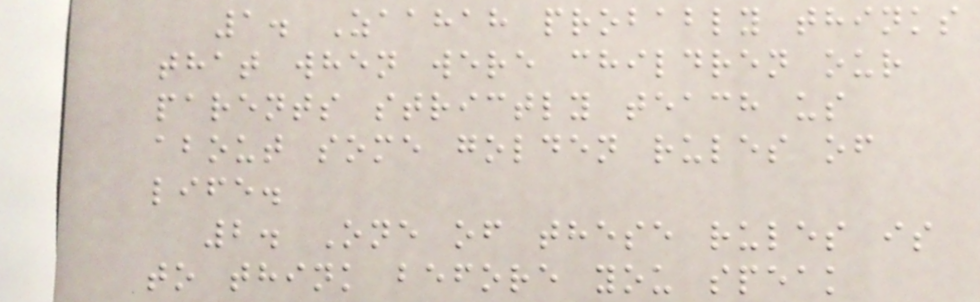1. Zaahah probably thinks
that when were children our
parents strictly teach us
about some golden rules of
life.
2. One of these rules is
to think before you speak
